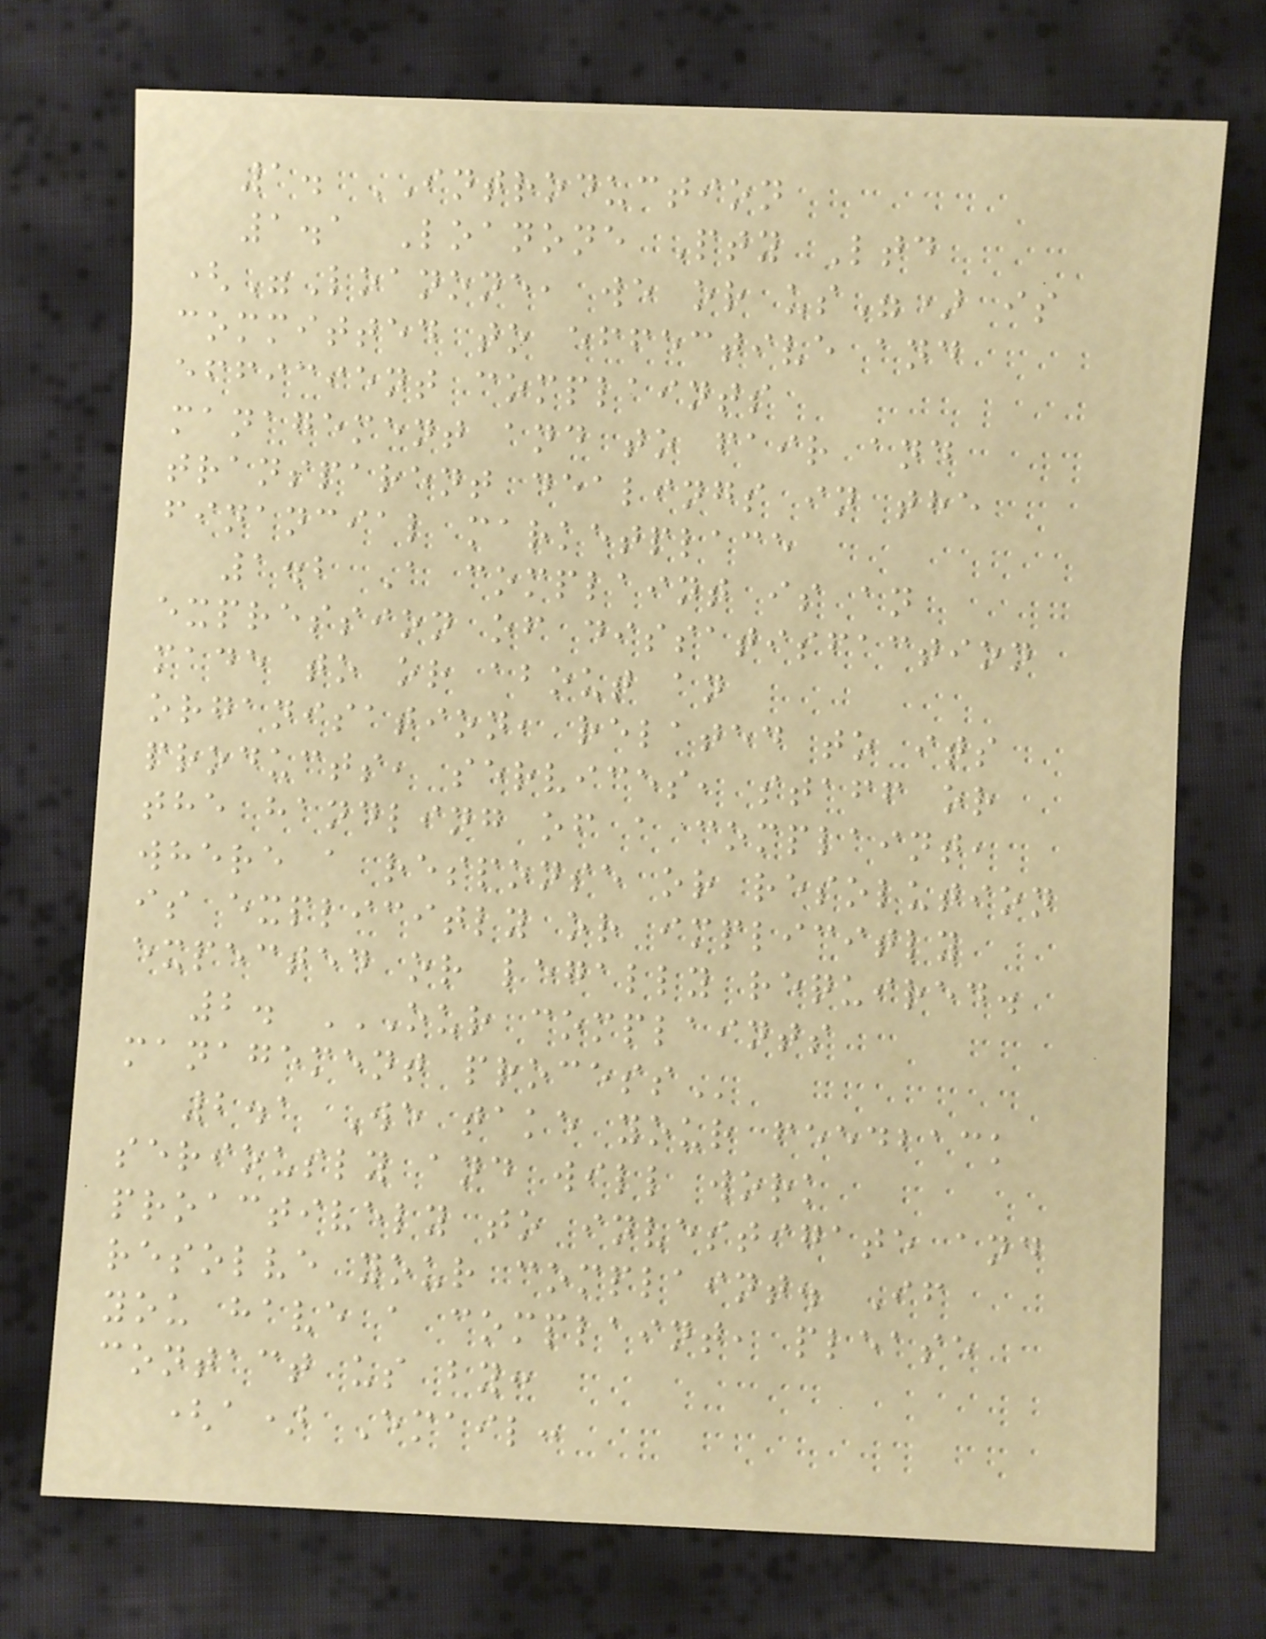1. INTRODUCTION
1.1 Loanone Pty Ltd
("Loanone, we or us") is
committed to effective and
efficient complaints
management and to fair and
transparent dealings in the
financial marketplace
1.2 A complaint is an
expression of dissatisfaction
made to or about an
organisation, related to its
products, services, staff or
the handling of a complaint,
where a response or resolution
is explicitly or implicitly
expected or legally required.
2. OUR COMPLAINTS
MANAGEMENT PROCESS
2.1 We take your feedback
seriously and will work
proactively to investigate and
resolve your complaint. If
you have a complaint, please
contact us by:
(a) Email:
